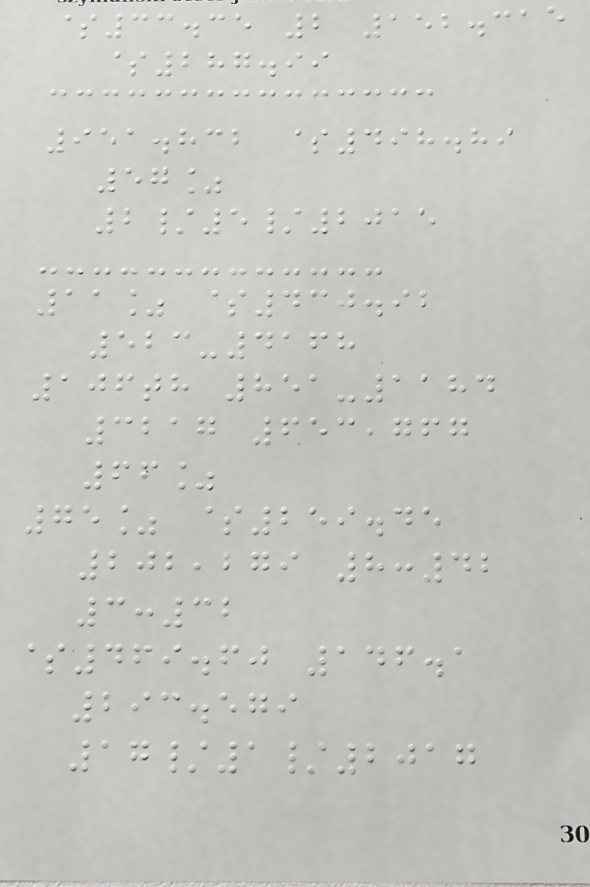$33.35 2 152.315
$287.99
951.832 $498.89
57%
2/5/2015
11% $430.92
523-4168
106th 851-1184
3217 653,767
66%
75% $259.45
202,279 8:42
3:32
$469.60 146.1
293.579
17/1/2017
